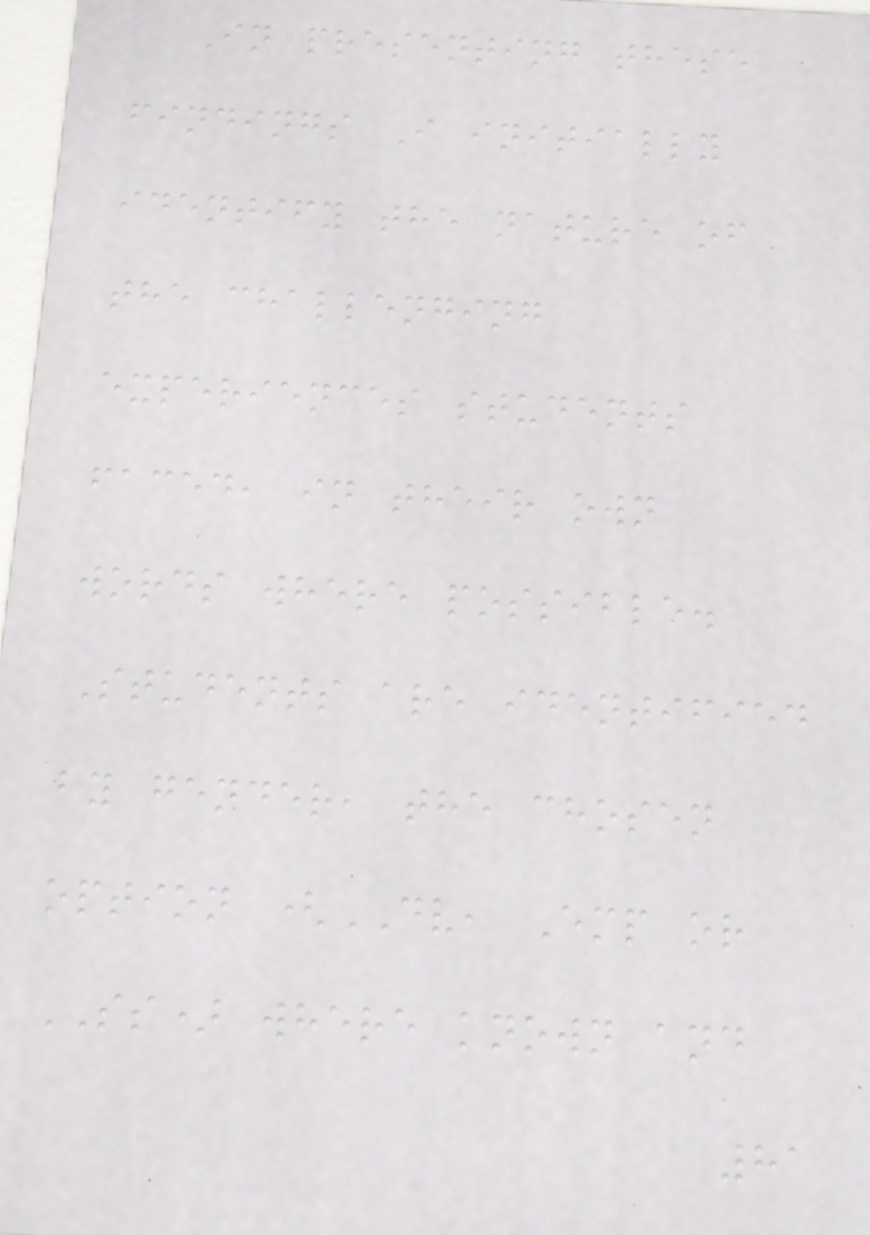In presenting these
findings I initially
identify the nature of
the challenging
experiences students
faced, in their own
words where possible.
Students are identified
by gender, the chosen
option (DV, Emp or
SS) where known and
81
